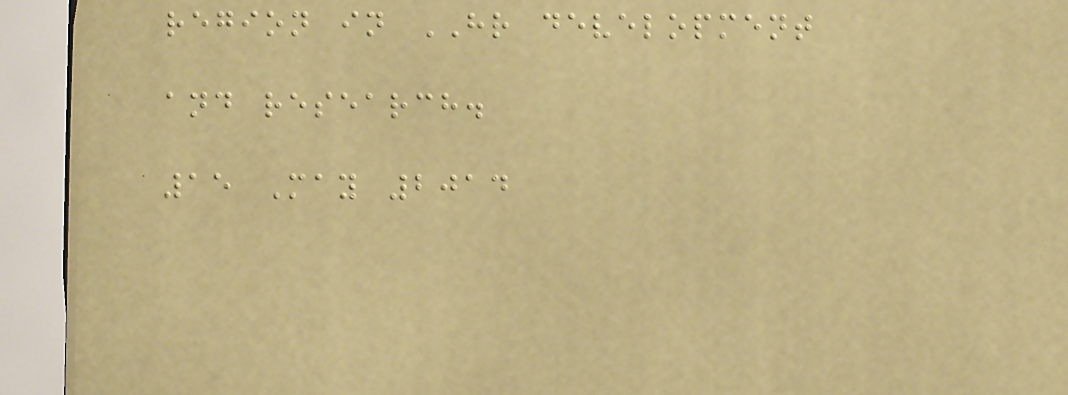region in HR development
and research.
15 May 2014
